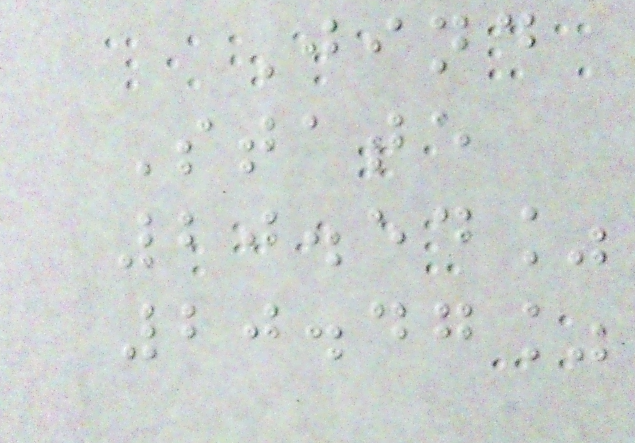Jind
State
20.54%
20.47%
